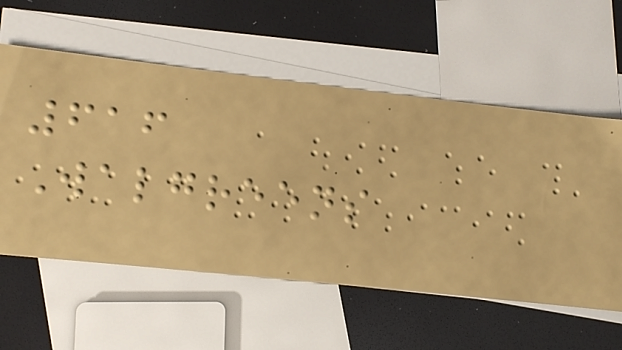616
Walgreens
